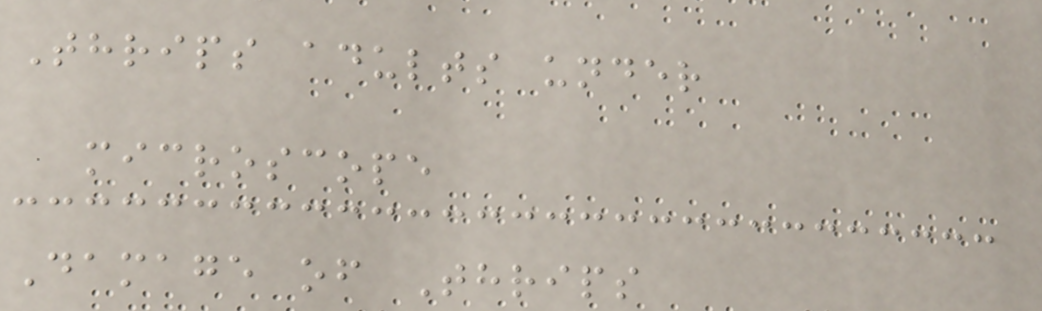Thrips adults under
microscope
Damage of Thrips
